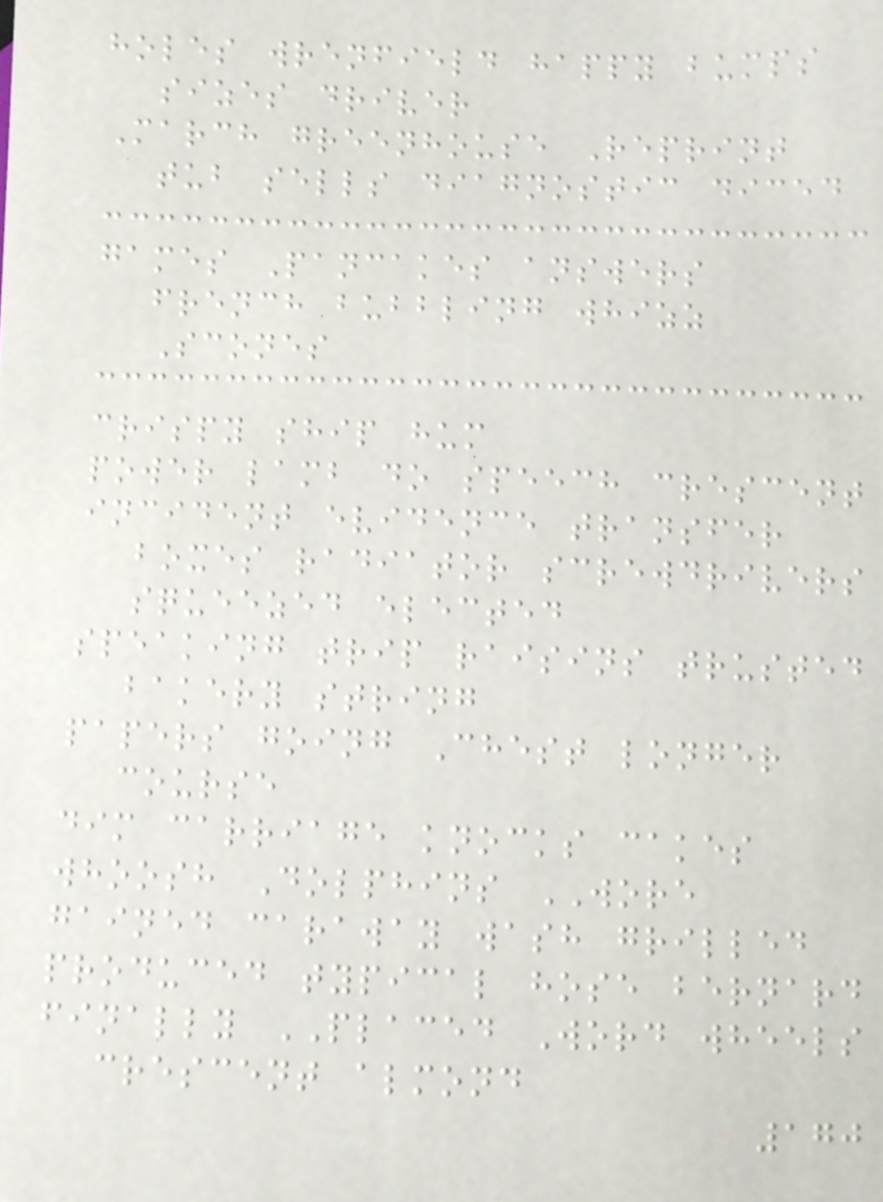holes wrenfield happy bumps
sizes driver
March greenhouse Reprint
tub sells diagnostic diced
games Pancakes answers
french bubbling whizz
Scones
crispy ship hum
power lamb do speech crescent
incident evidence transfer
boxes radiator screwdrivers
squeezed elected
speaking trip raisins trusted
bakery string
papers going Chest longer
course
dim carriage knocks cakes
whoosh Dolphins WORE
gained caraway wash grilled
produced typical hose bernard
finally PLACED Word wheels
crescent almond
170
